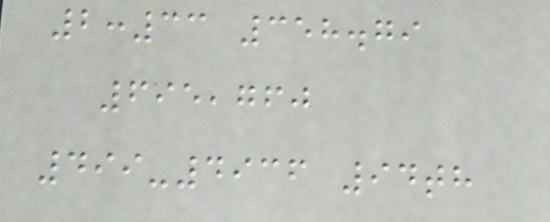2:33 358.79
695,760
499-4936 94th
